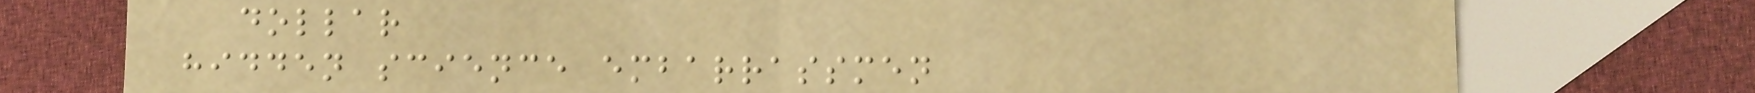dollar
hidden science embarrassmen
